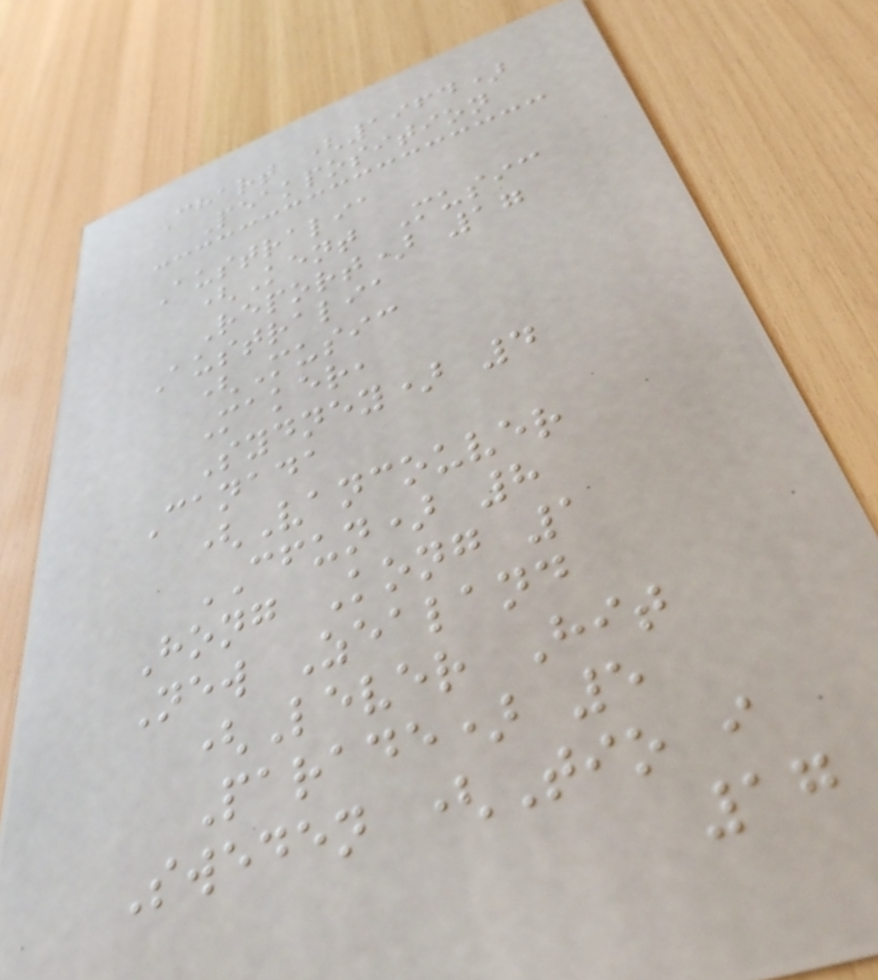Chart (1964)
Peakposition
Australia
(Kent Music
Report) 17
Australia
(Music
Maker,
Sydney) 4
Canada
(Vancouver
CFUN) 8
Hong Kong 1
New Zealand
(Lever Hit
Parade) 5
Sweden (Tio i
17
